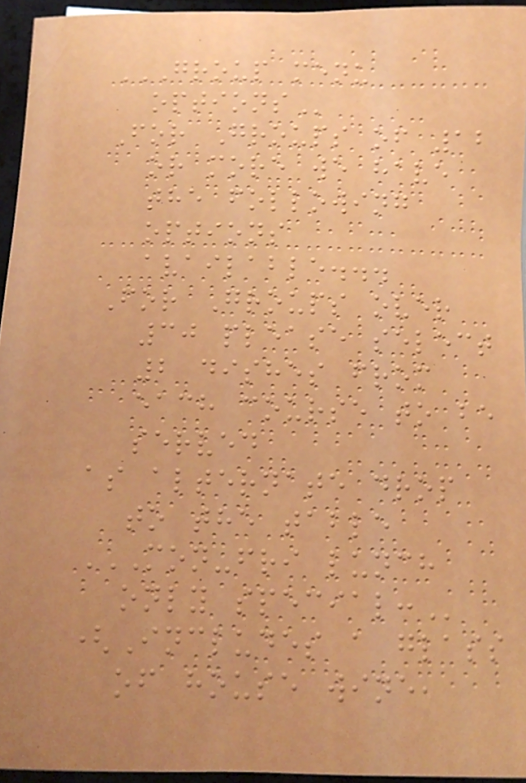GROUP MENU
OPTIONS
For Groups of 12
or more we have
the following
options
available...
For Groups over
30 please select
2 dishes from
each course to be
served
as alternate drop
to the table
MON-FRI LUNCH
ONLY SPECIAL:
(Includes a glass
of house wine,
